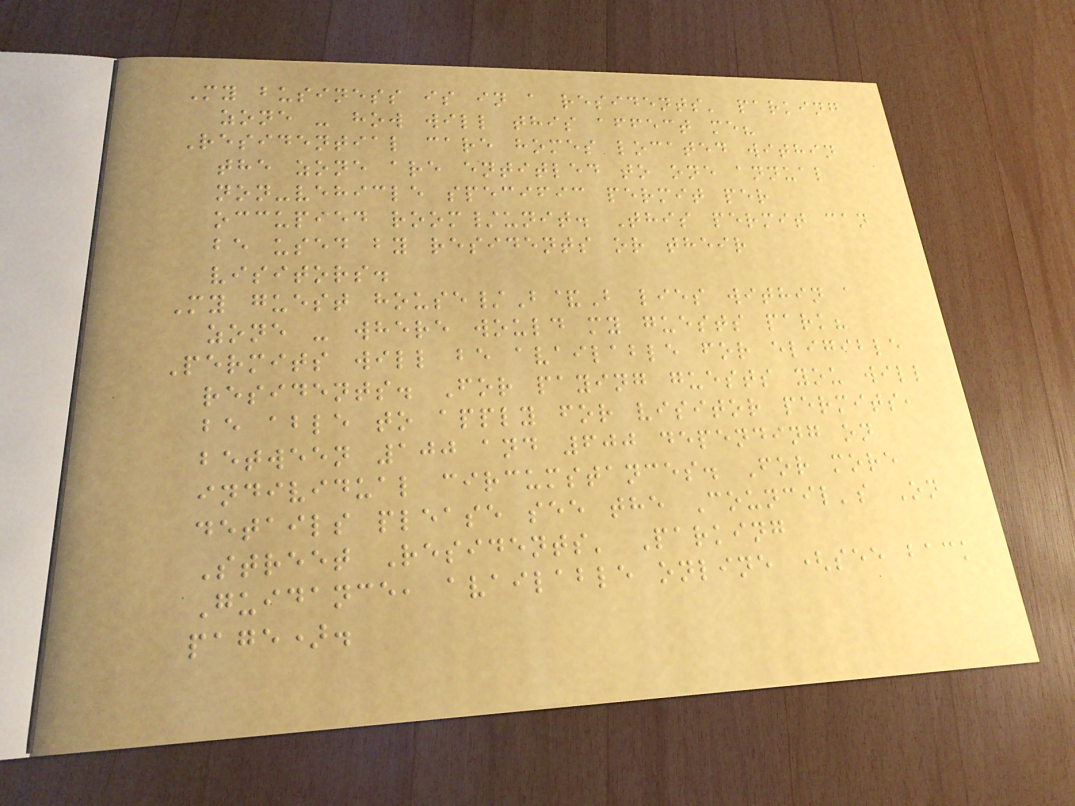My business is in a residents' parking
zone - how will this affect me?
Residential care homes located within
the zone are entitled to one annual
non-vehicle specific permit per
occupied room/unit. This permit can
be used by residents or their
visitors.
My guest house/B&B lies within a
zone - where would my guests park?
Permits will be available for eligible
residents. For paying guests you will
be able to apply for visitor permits,
between 100 and 600 depending on
individual circumstances. For more
details please see the Council's On
Street Residents' Parking
Guidance, available online (see back
page).
